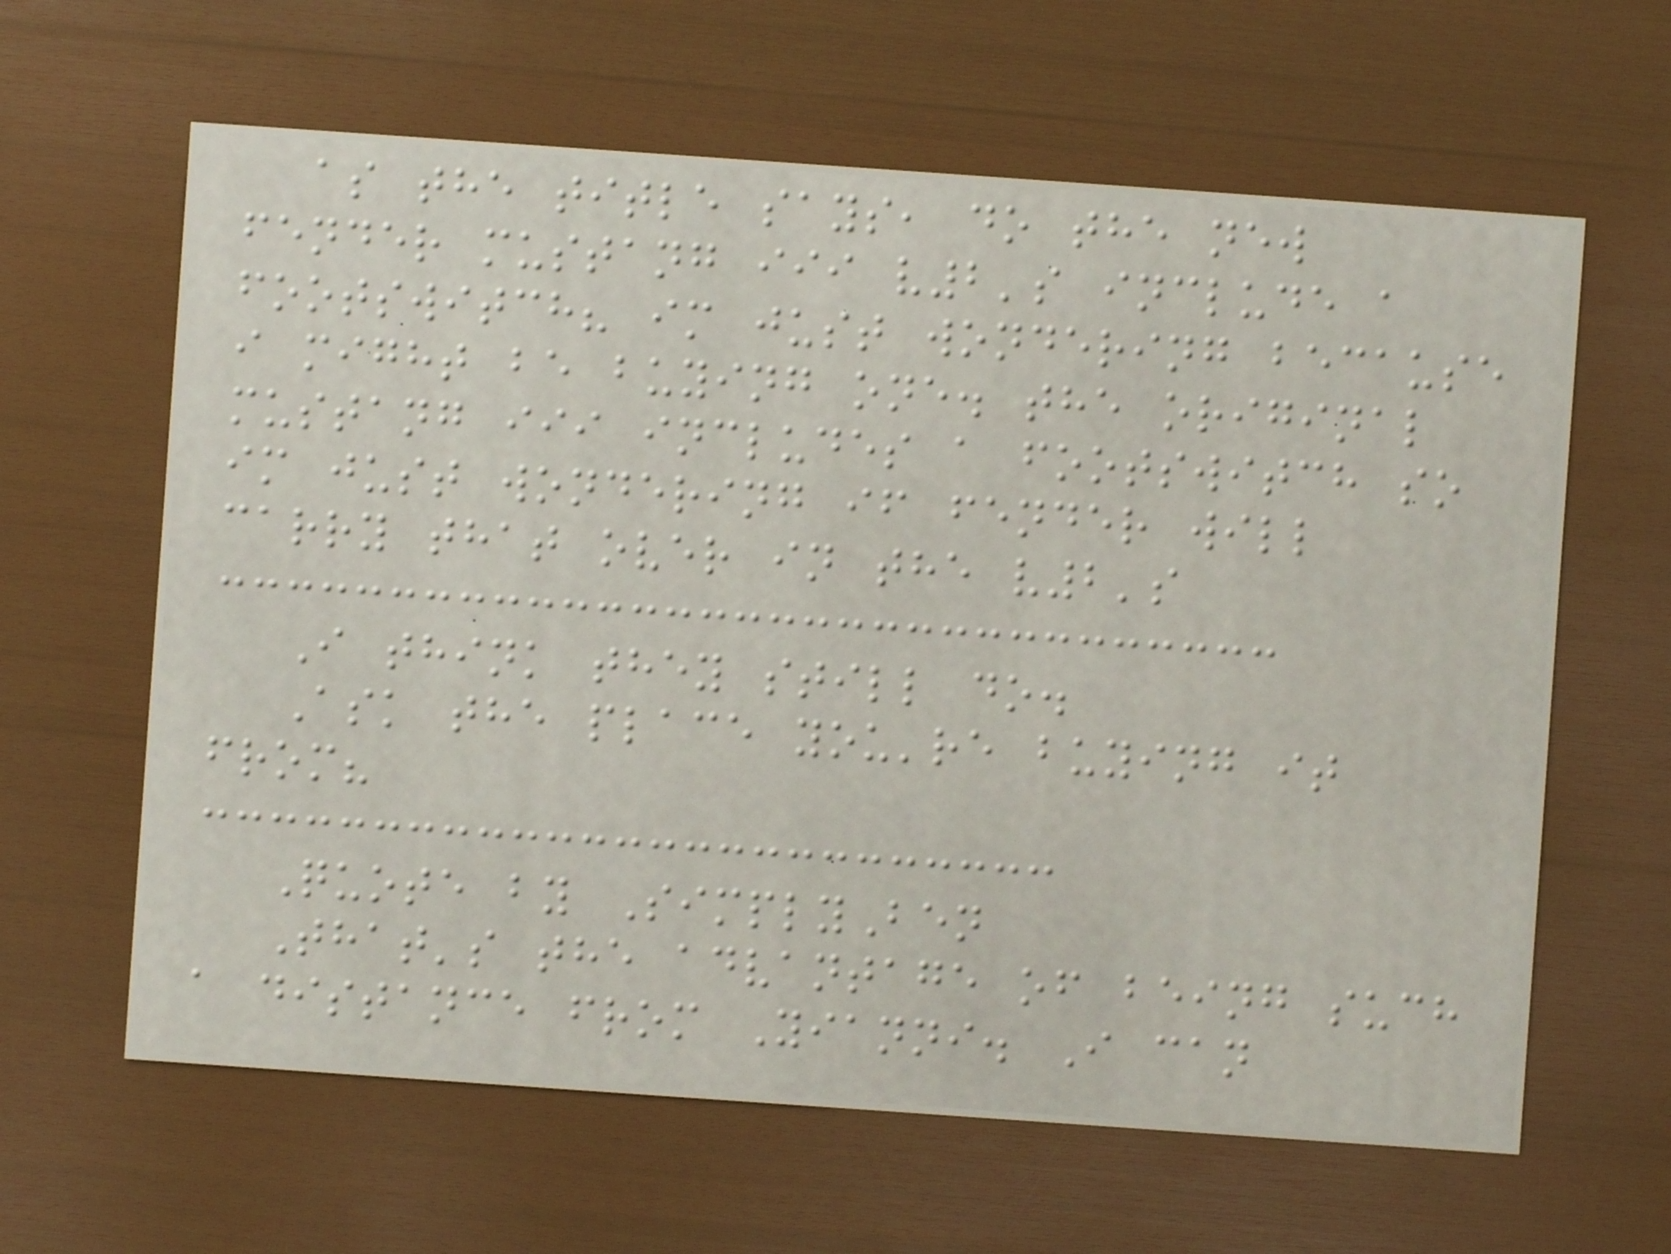as the title says, do the new
fender mustang iii v2's include a
footswitch? im just wondering because
i might be buying one. the original
mustang iii includes a footswitch so
im just wondering if fender will
carry that over in the v2's
I think they still do.
Ask the place you're buying it
from?
Quote by SimplyBen
That's the advantage of being such
a distance from Yianni. I can
